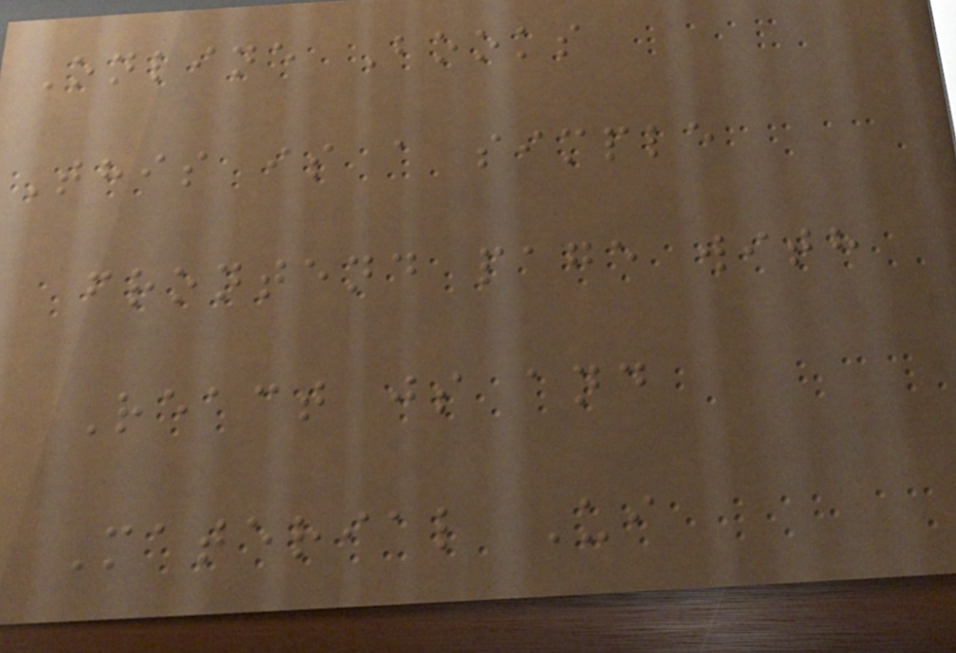Online Books
This is a simple
frontend page with
React js and
Material Ui
